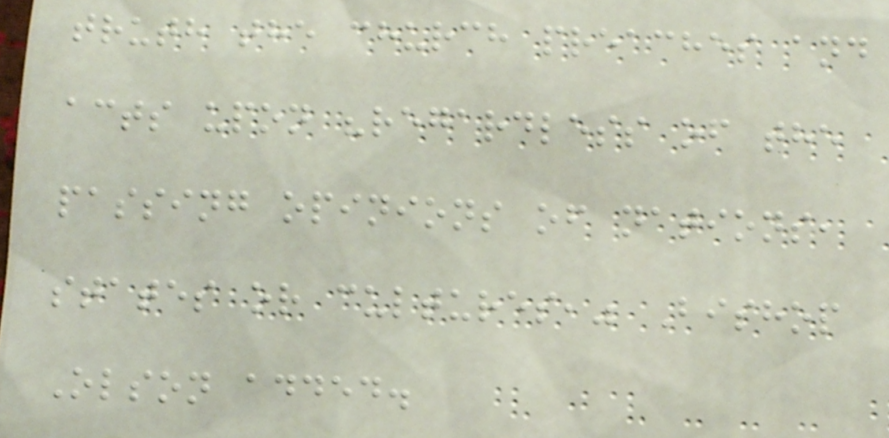truth the church preaches and
acts upon "regardless of the
passing opinions of nations,
states or cultures," Bishop
Olson added.
